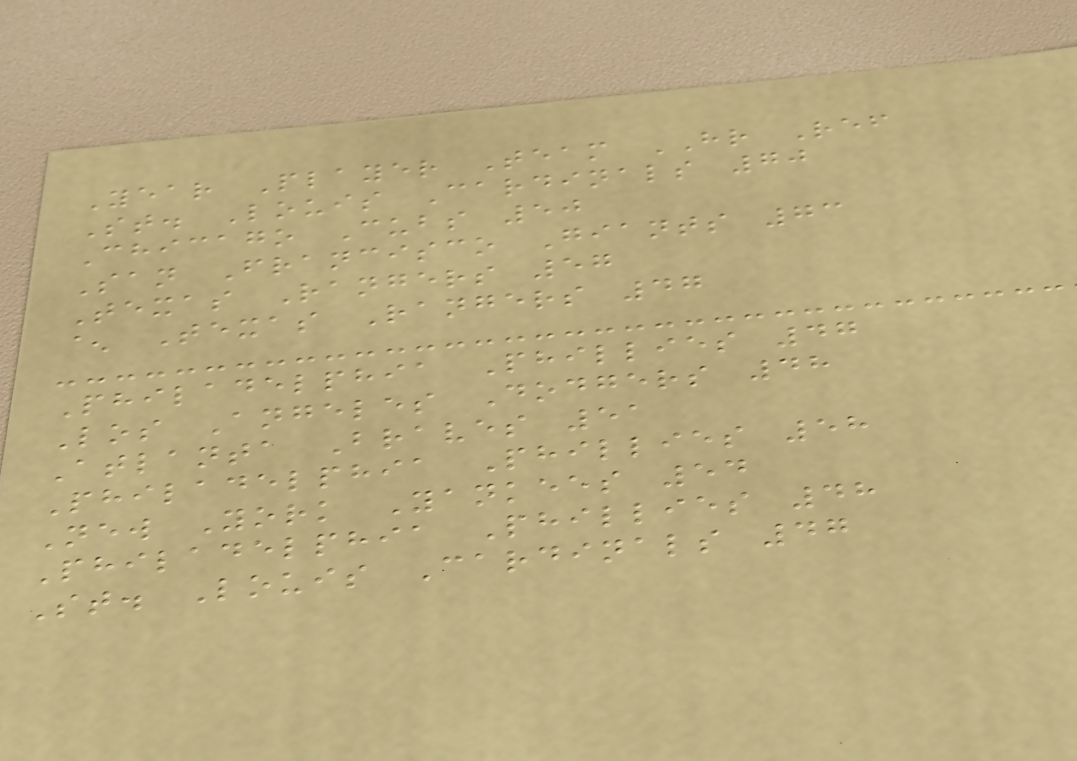Year Player Team HR Ref
St. Louis Cardinals 70
Chicago Cubs 50
San Francisco Giants 73
Texas Rangers 57
^ Texas Rangers 47
Philadelphia Phillies 47
Los Angeles Dodgers 48
Atlanta Braves 51
Philadelphia Phillies 58
New York Yankees 54
Philadelphia Phillies 48
St. Louis Cardinals 47
